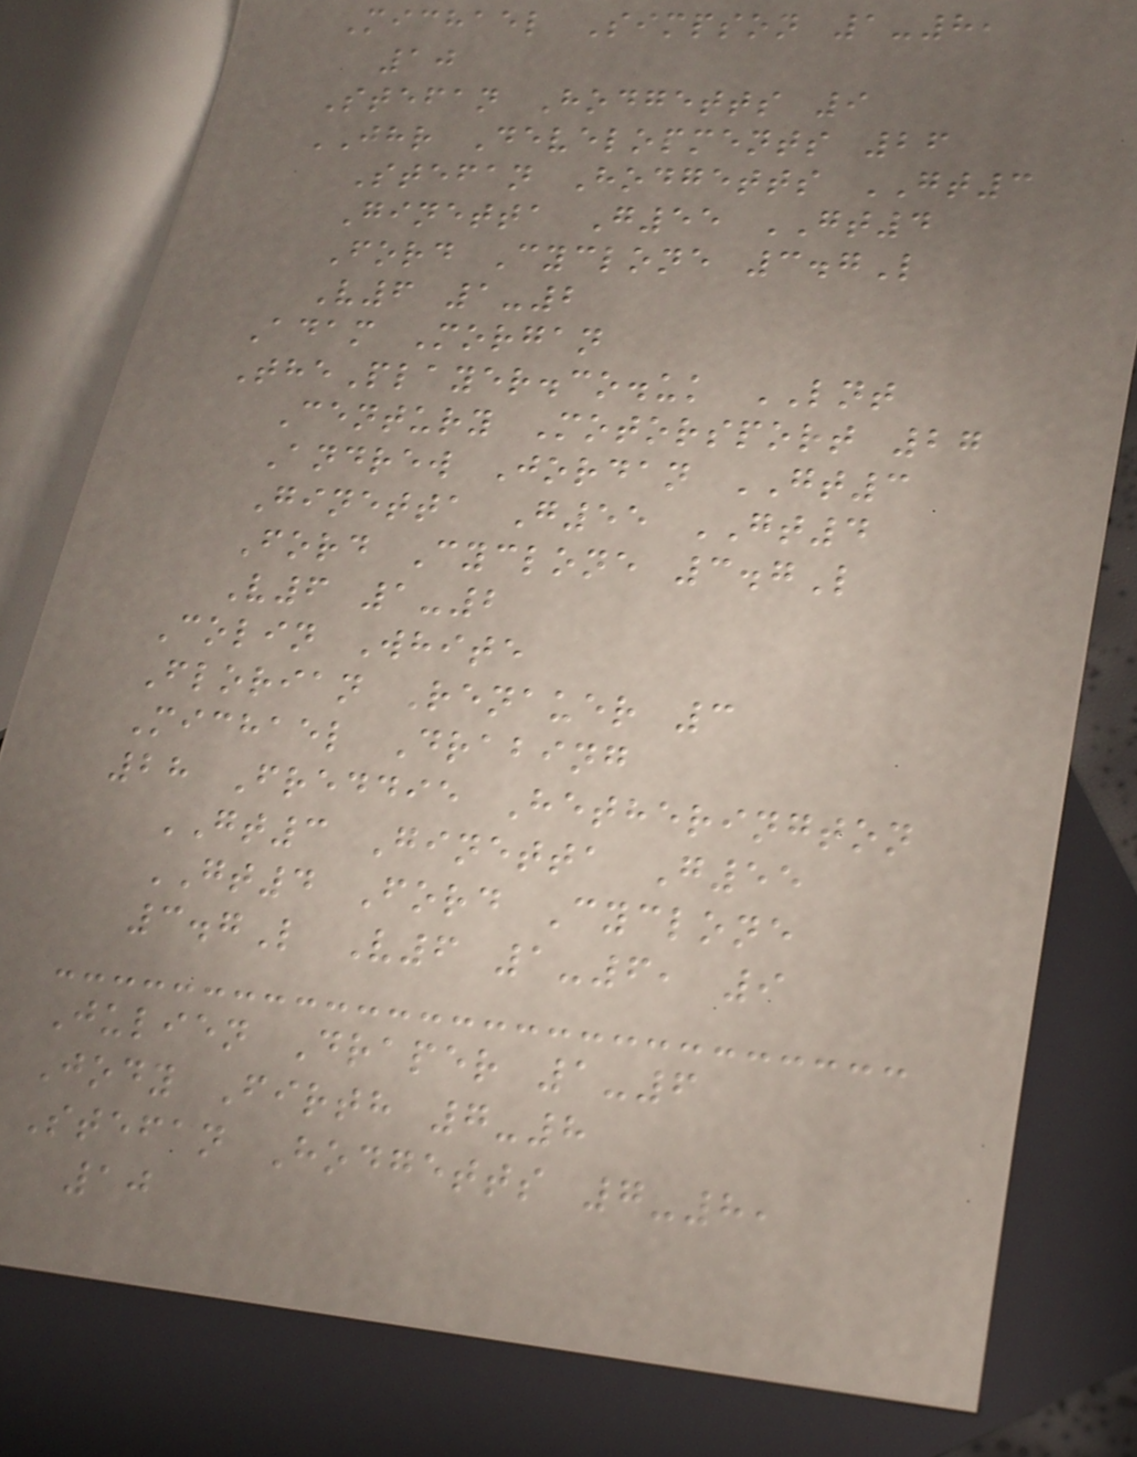Michael Simpson 1-8,
10
Stefan Hodgetts 9
JHR Developments 26
Stefan Hodgetts GT3
Ginetta G55 GT4
Ford Cyclone 3.7L
V6 1-2
Adam Morgan
ThePlayer.co.uk LNT
Century Motorsport 27
Andrew Jordan GT3
Ginetta G55 GT4
Ford Cyclone 3.7L
V6 1-2
Colin White
Florian Renauer 3
Michael Drabing
28 Freddie Hetherington
GT3 Ginetta G55
GT4 Ford Cyclone
3.7L V6 1-6, 9
Julien Draper 1-6
Jody Firth 7-8
Stefan Hodgetts 7-8,
10
